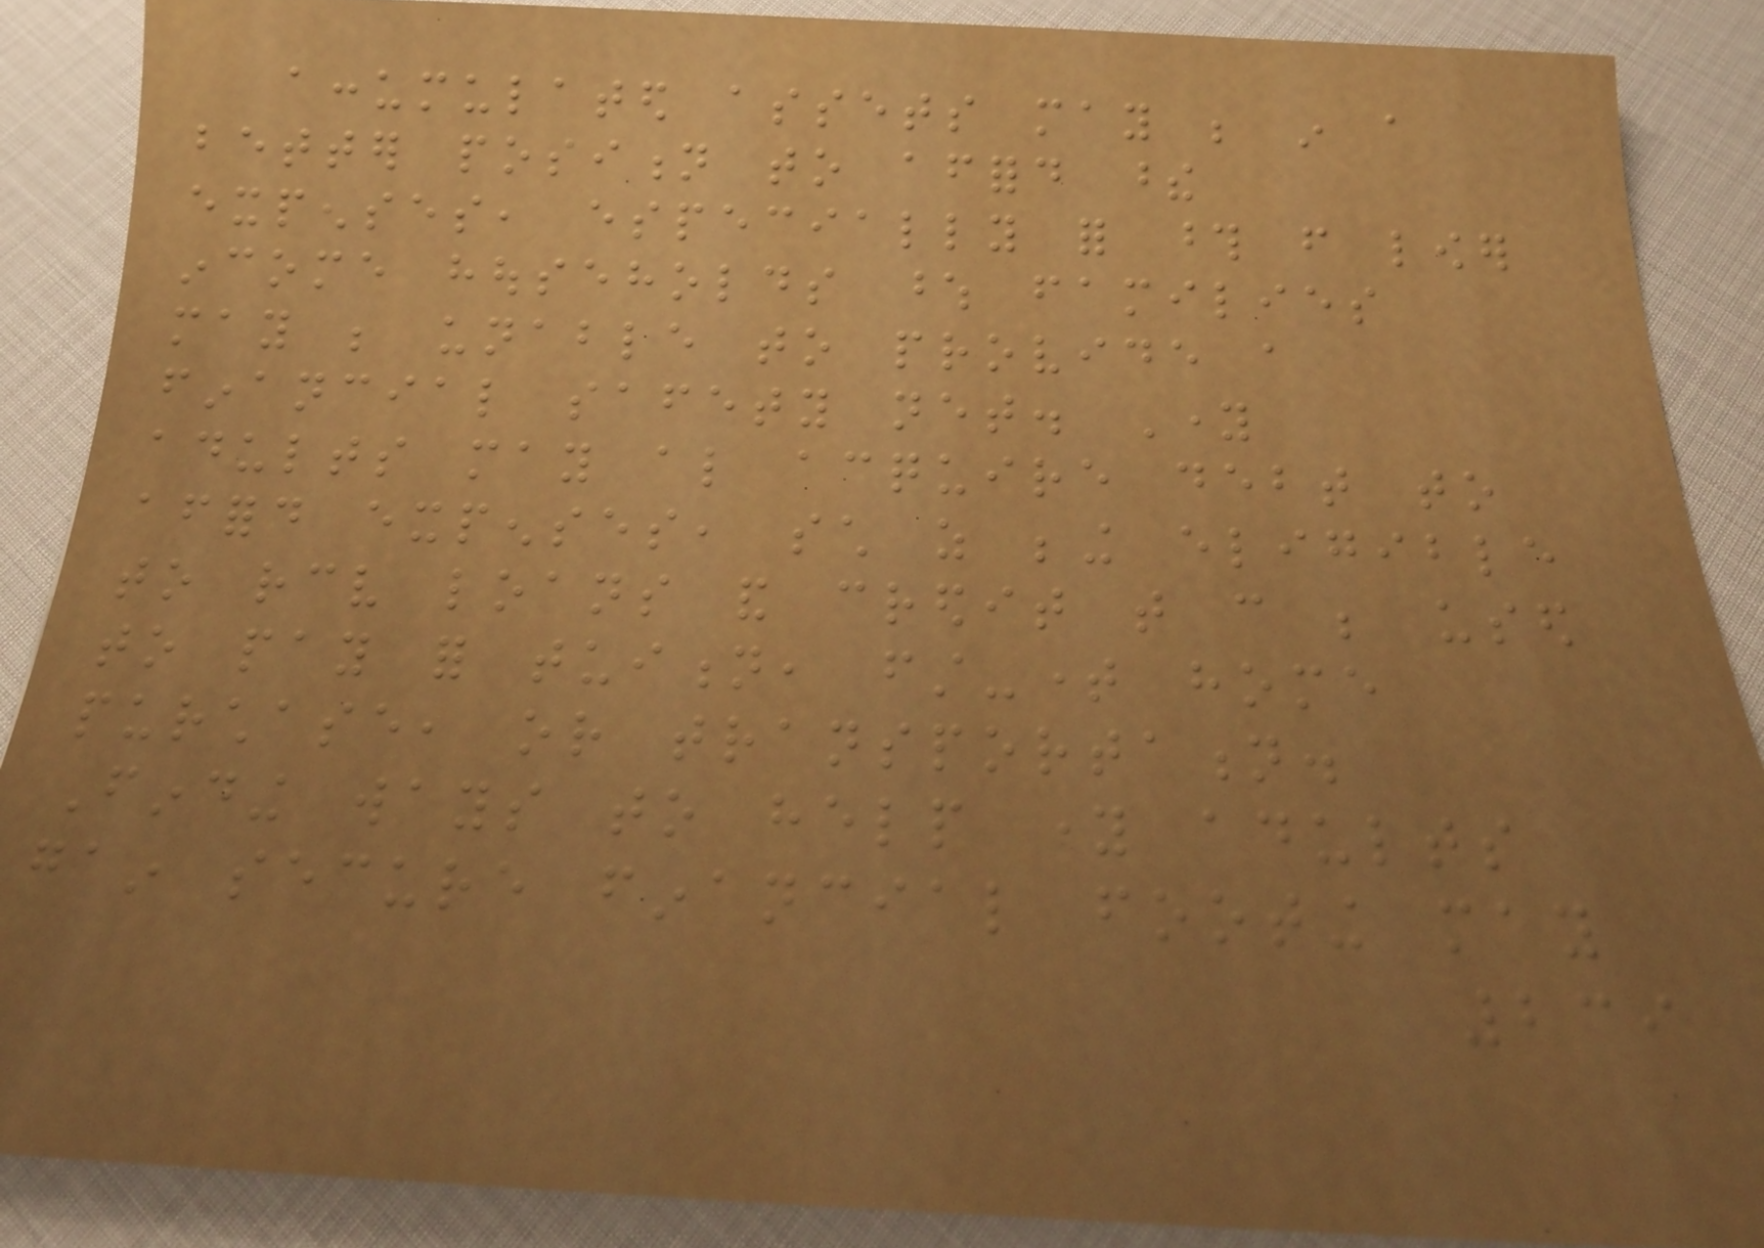accumulated assets may be in a
better position to afford these
expenses, especially for those from lower
income households whose families
may be unable to provide a
financial safety net. Young
adults may also acquire debt to
afford expenses, such as being eligible
to receive loans and credit that can be used
to pay for tuition, first-time home
purchase, or transportation.
Finding ways to help young adults
gain secure financial footing may
239
